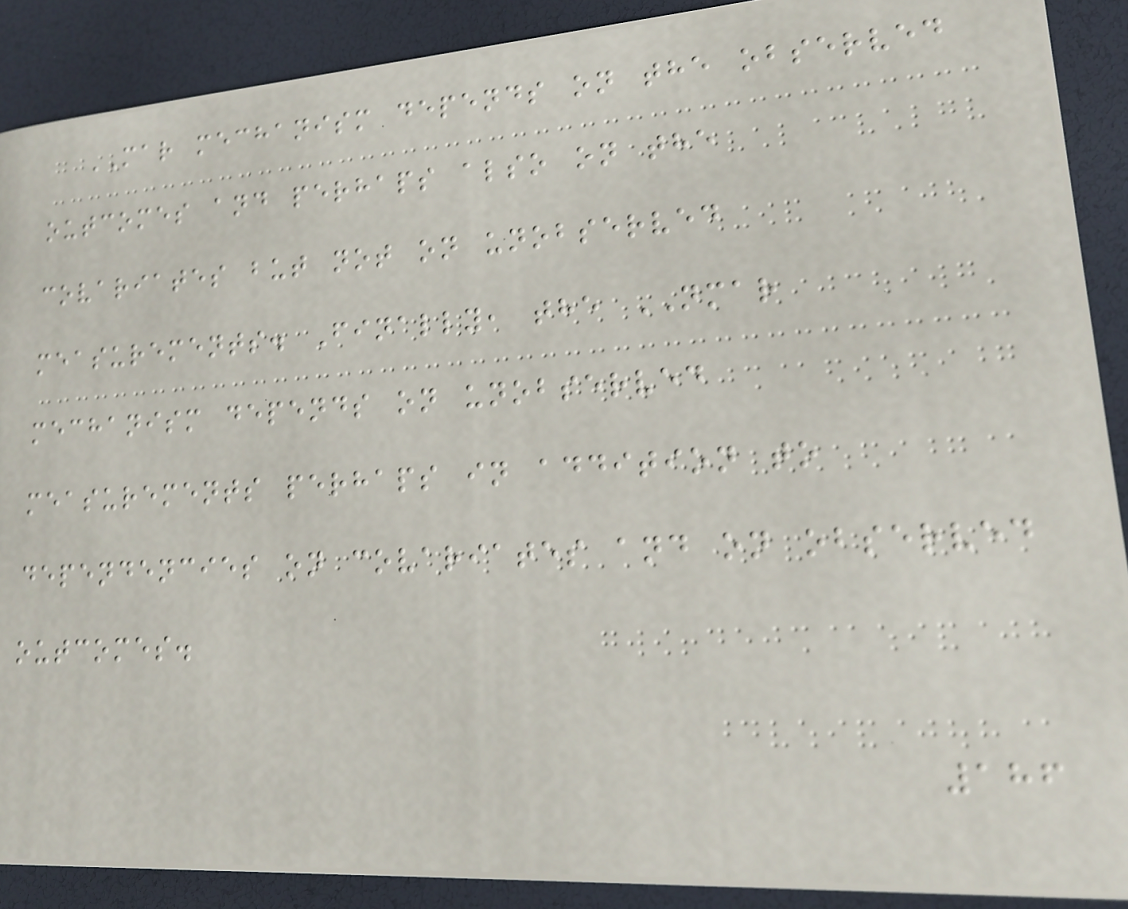MAR mechanism depends on the observed
outcomes and perhaps also on the
covariates but not on unobserved
measurements. Finally, the NMAR
mechanism depends on unobserved
measurements perhaps in addition to
dependencies on covariates and on observed
outcomes.
186
